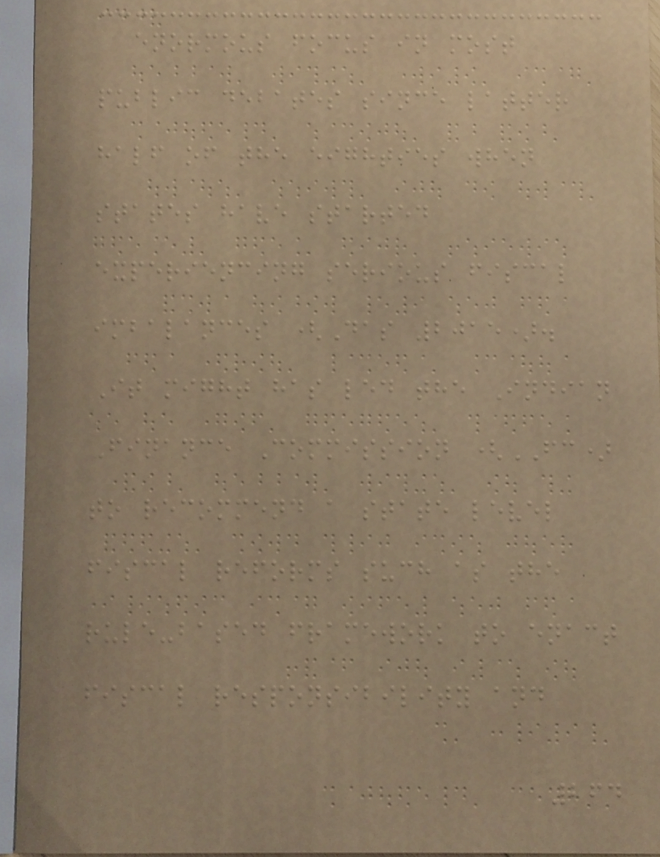enormous focus in most
public debates since latter
half of the eighties when
states have started
experiencing serious fiscal
imbalances (Das 2015).
It might has led the Indian
Finance Commission (FC)
to recommend a state level
fiscal reforms such as the
rule-based framework to enact
fiscal responsibility and
264
